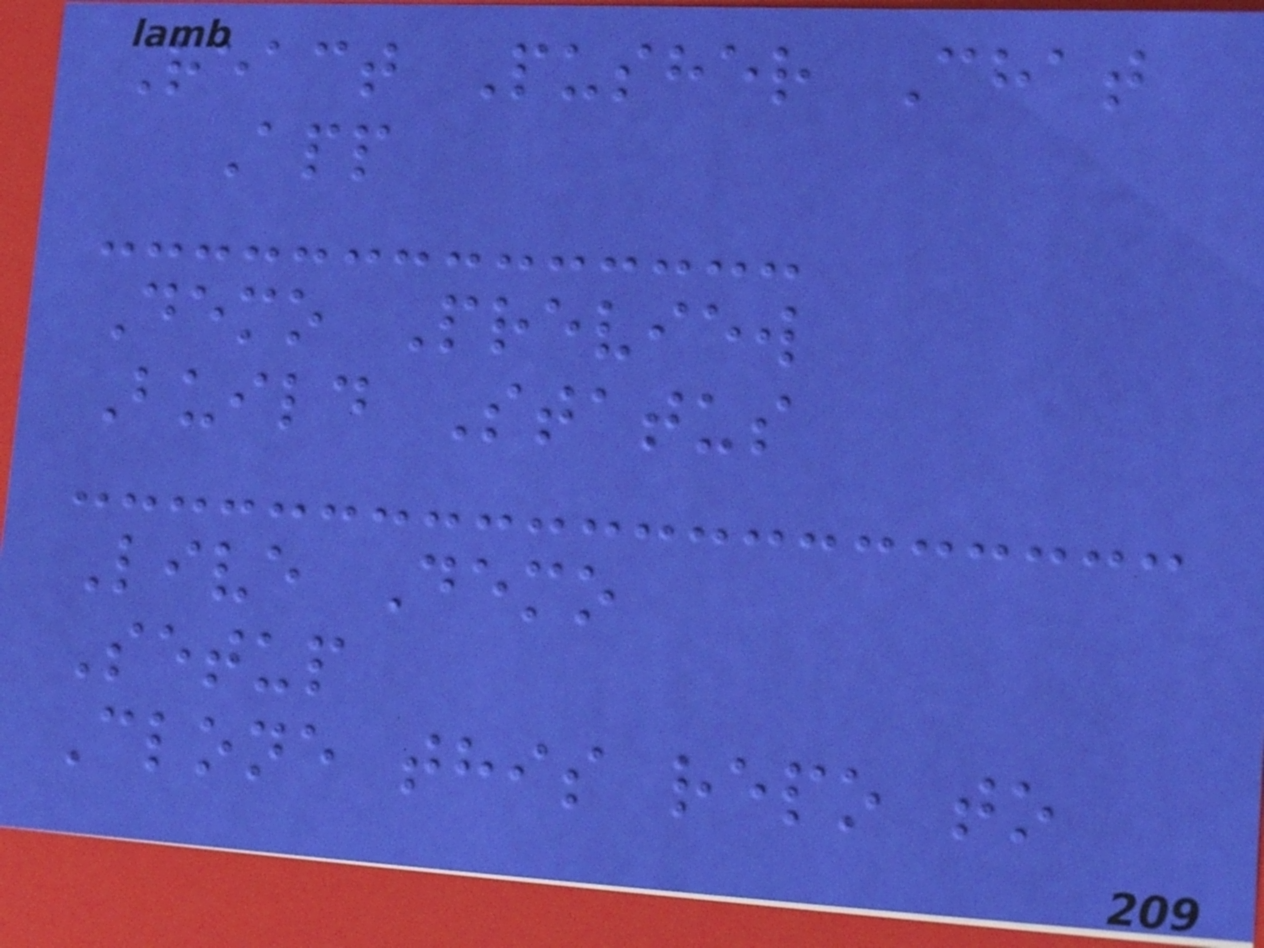React Pusher Chat
App
Demo Preview
Build Status
Live Demo
Setup
Clone this repo to
